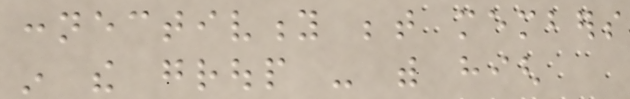connectivity between members
in the group - with high
